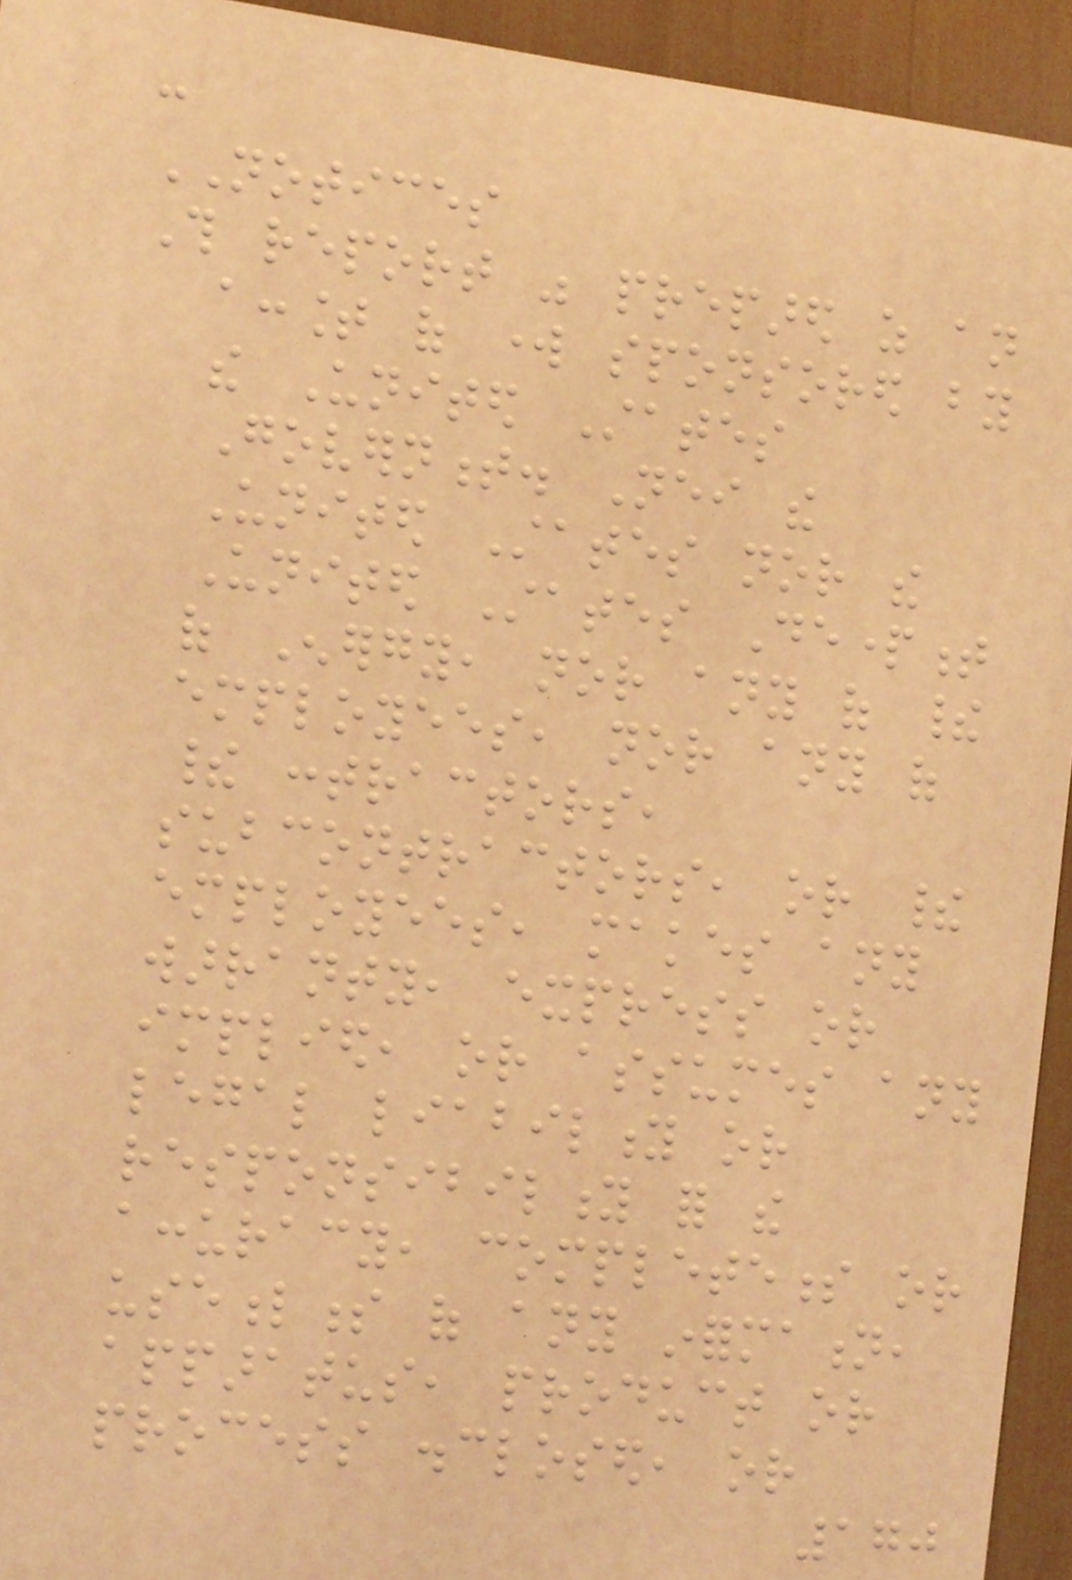:
NOTICES
This report was prepared as an
account of work sponsored by
the United States
Government. Neither the
United States nor the
United States Department
of Energy, nor any of their
employees, nor any of
their contractors,
subcontractors, or their
employees, makes any
warranty, express or
implied, or assumes any
legal liability or
responsibility for the
accuracy, completeness or
usefulness of any information,
apparatus, product or
process disclosed, or
170
